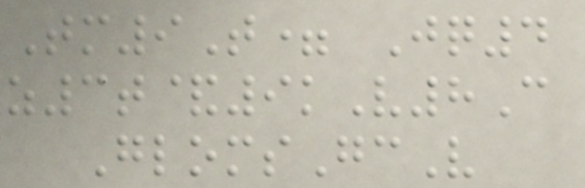Tm9T= Jq4
z3t&9kV8C
GlomsGcV
